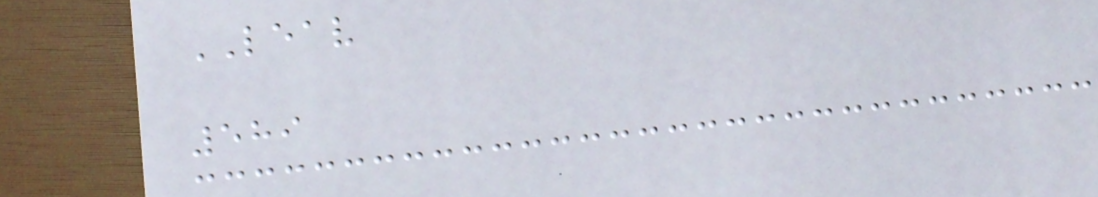LEAV
589
